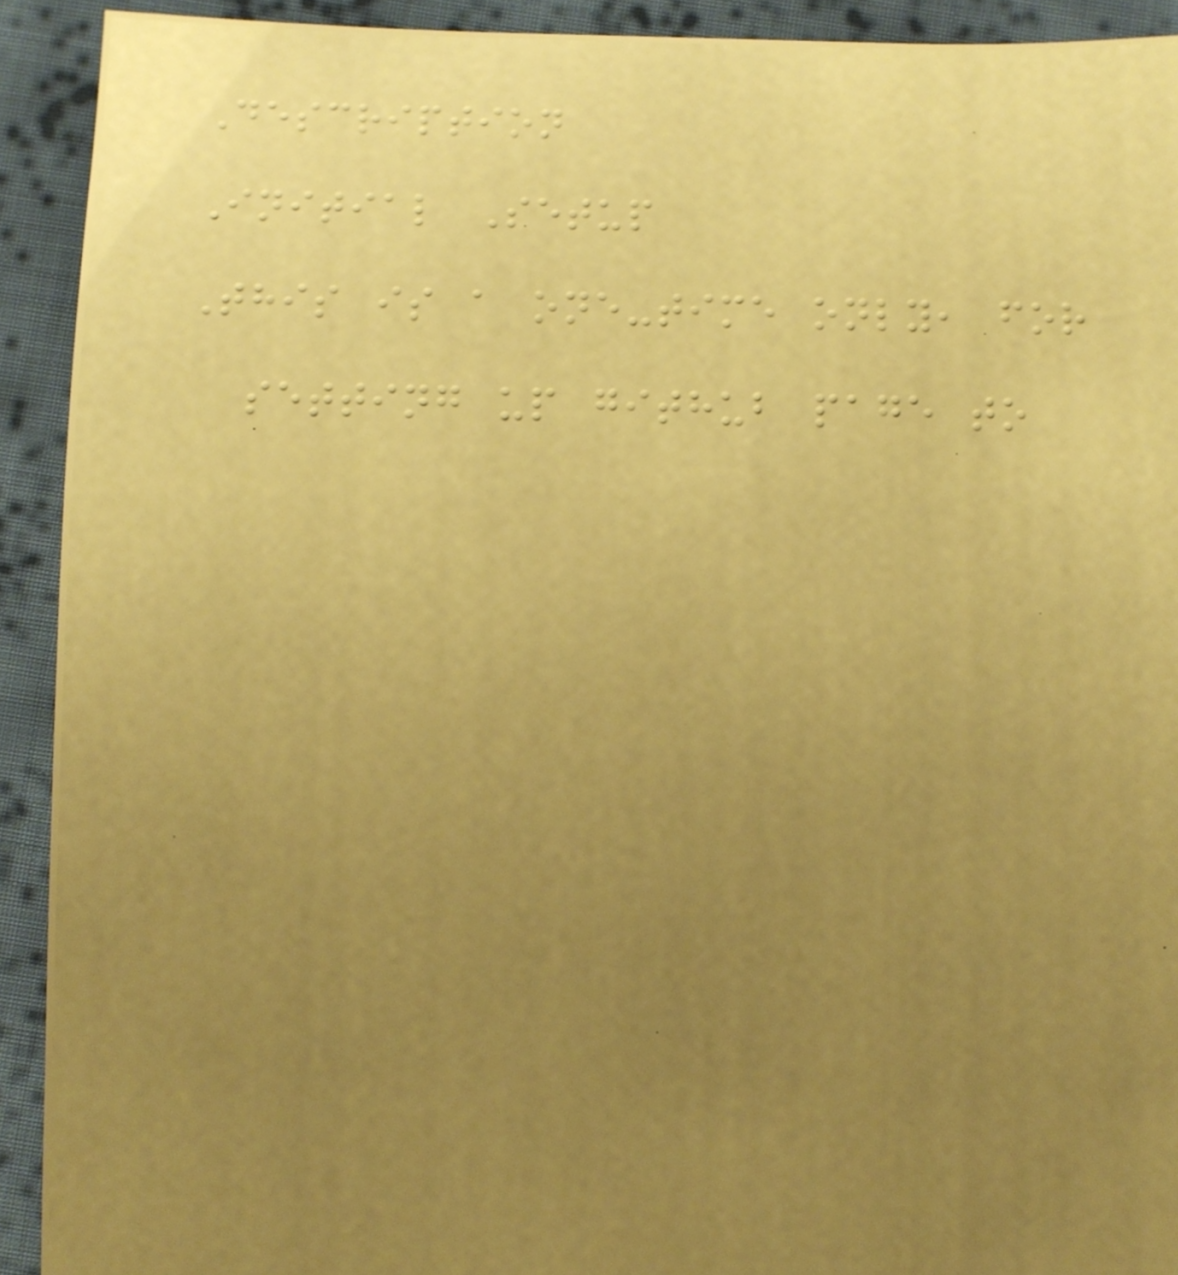Description
Initial Setup
This is a one-time only, for
setting up github page to
